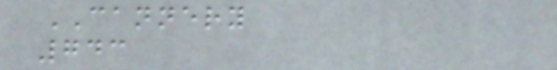CANNERY
743
